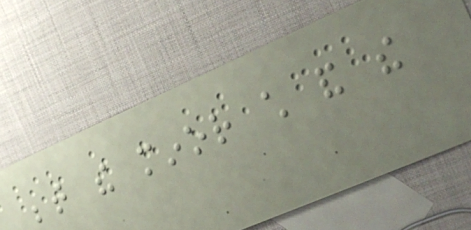between the minor child and the
